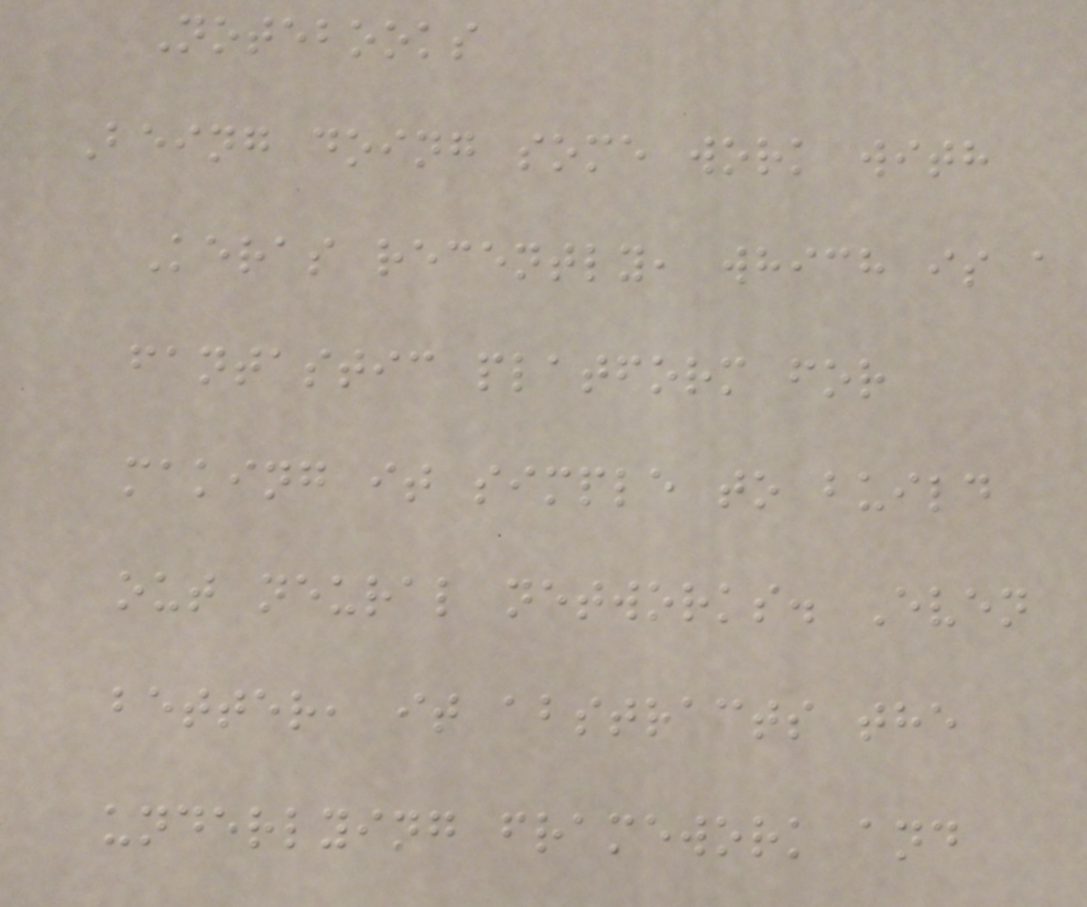Notebooks
Being doing some work with
Keras recently, which is a
fantastic platform for
making it simple to build
out neural networks. Even
better, it abstracts the
underlying framework and
